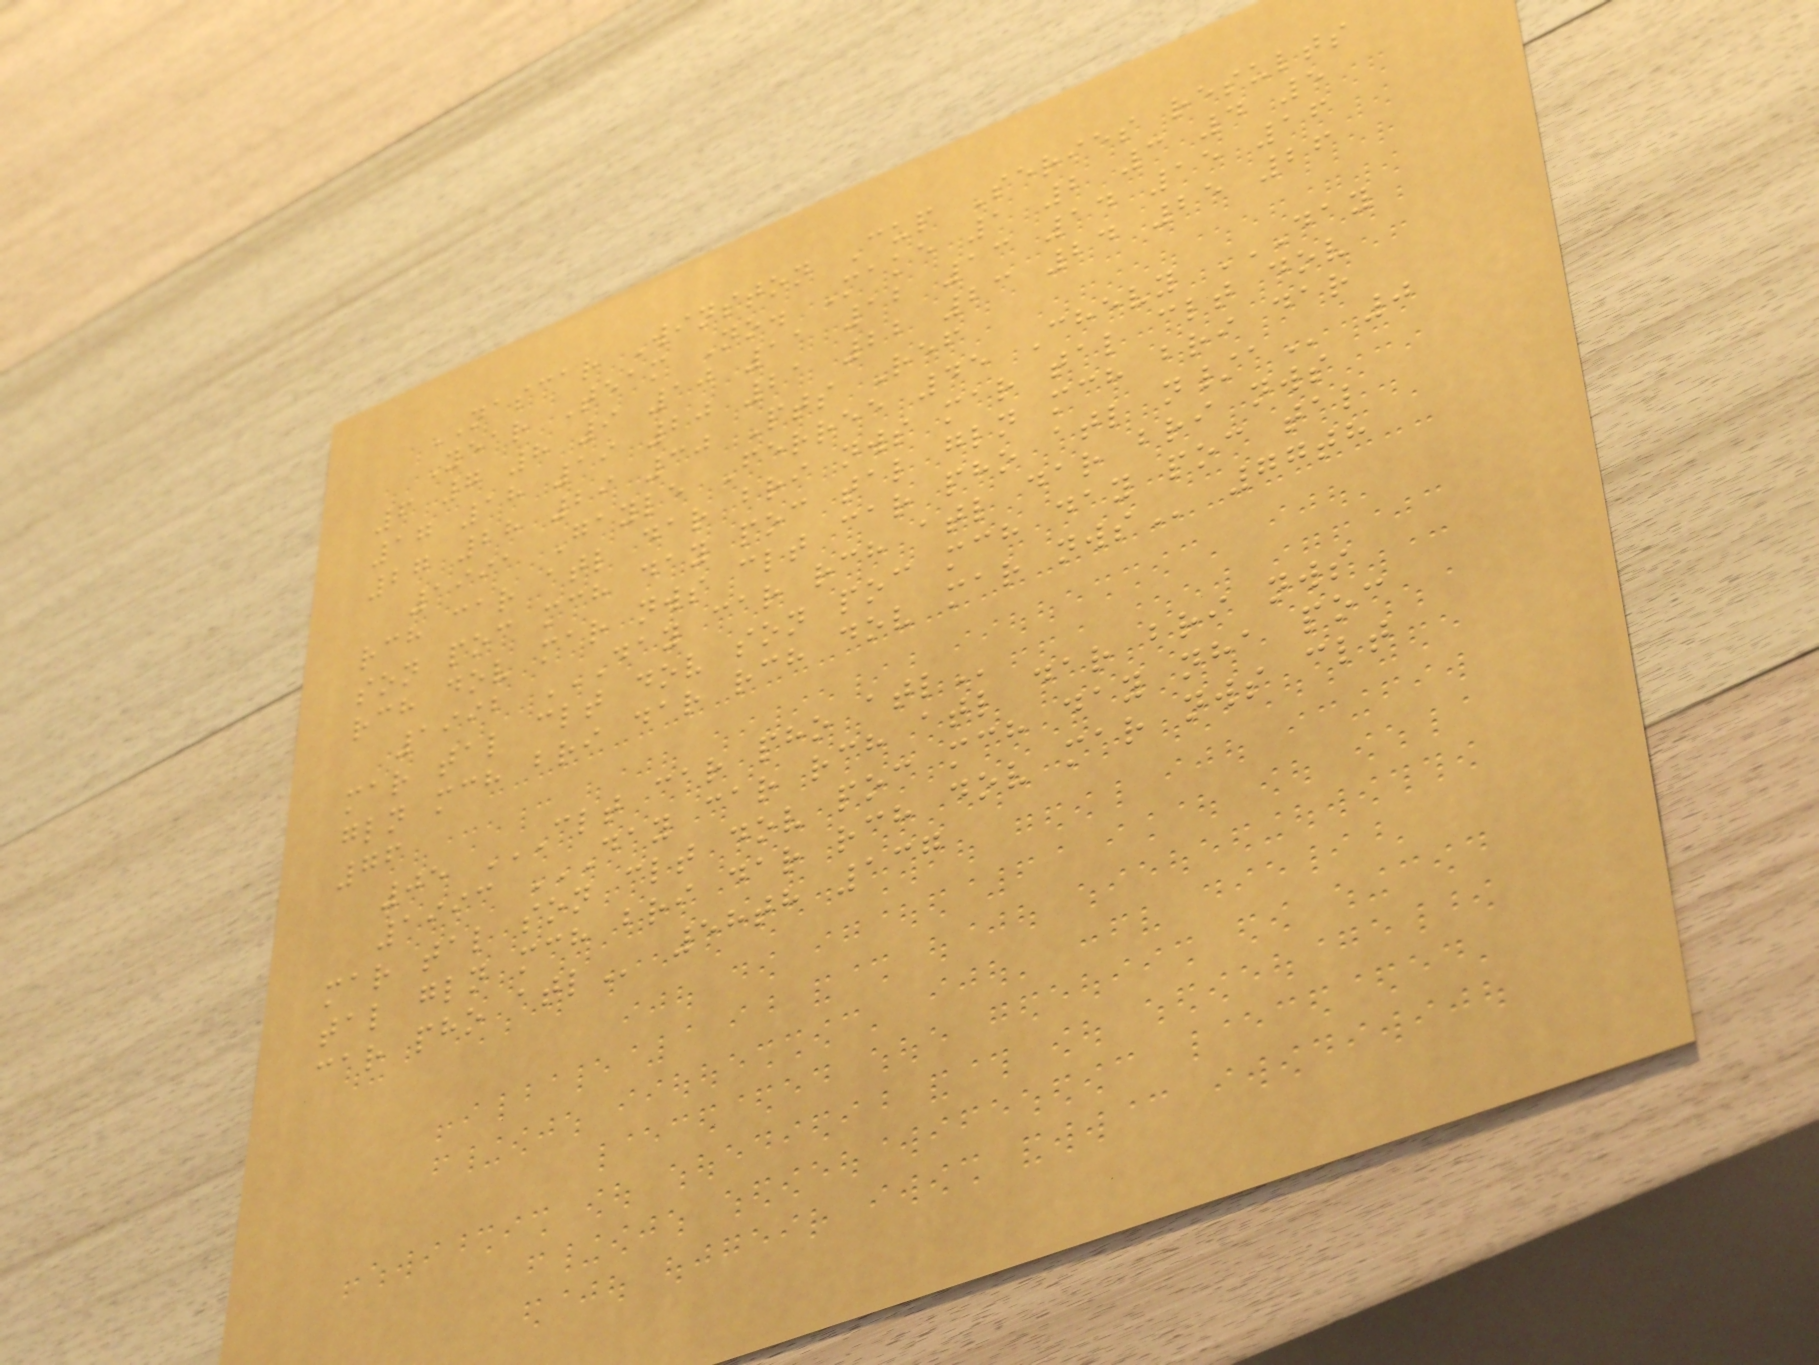NASCAR Winston Cup Series results
Year Team No. Make 1 2 3 4 5
6 7 8 9 10 11 12 13 14 15 16
17 18 19 20 21 22 23 24 25 26
27 28 29 30 Pts Ref
1991 Gayle Ferree 45 Chevy DAY
RCH CAR ATL DAR BRI NWS MAR TAL CLT DOV
SON POC MCH DAY POC TAL GLN MCH BRI DAR
RCH DOV MAR NWS CLT CAR PHO ATL N/A 0
1992 DAY CAR RCH ATL DAR BRI NWS
MAR TAL CLT DOV SON POC MCH DAY POC TAL
GLN MCH BRI DAR RCH DOV MAR NWS 77th
76
05 CLT CAR PHO ATL
1993 DAY CAR RCH ATL DAR BRI NWS
MAR TAL SON CLT DOV POC MCH DAY NHA POC
TAL GLN MCH BRI DAR RCH DOV MAR NWS CLT
CAR PHO ATL 58th 137
